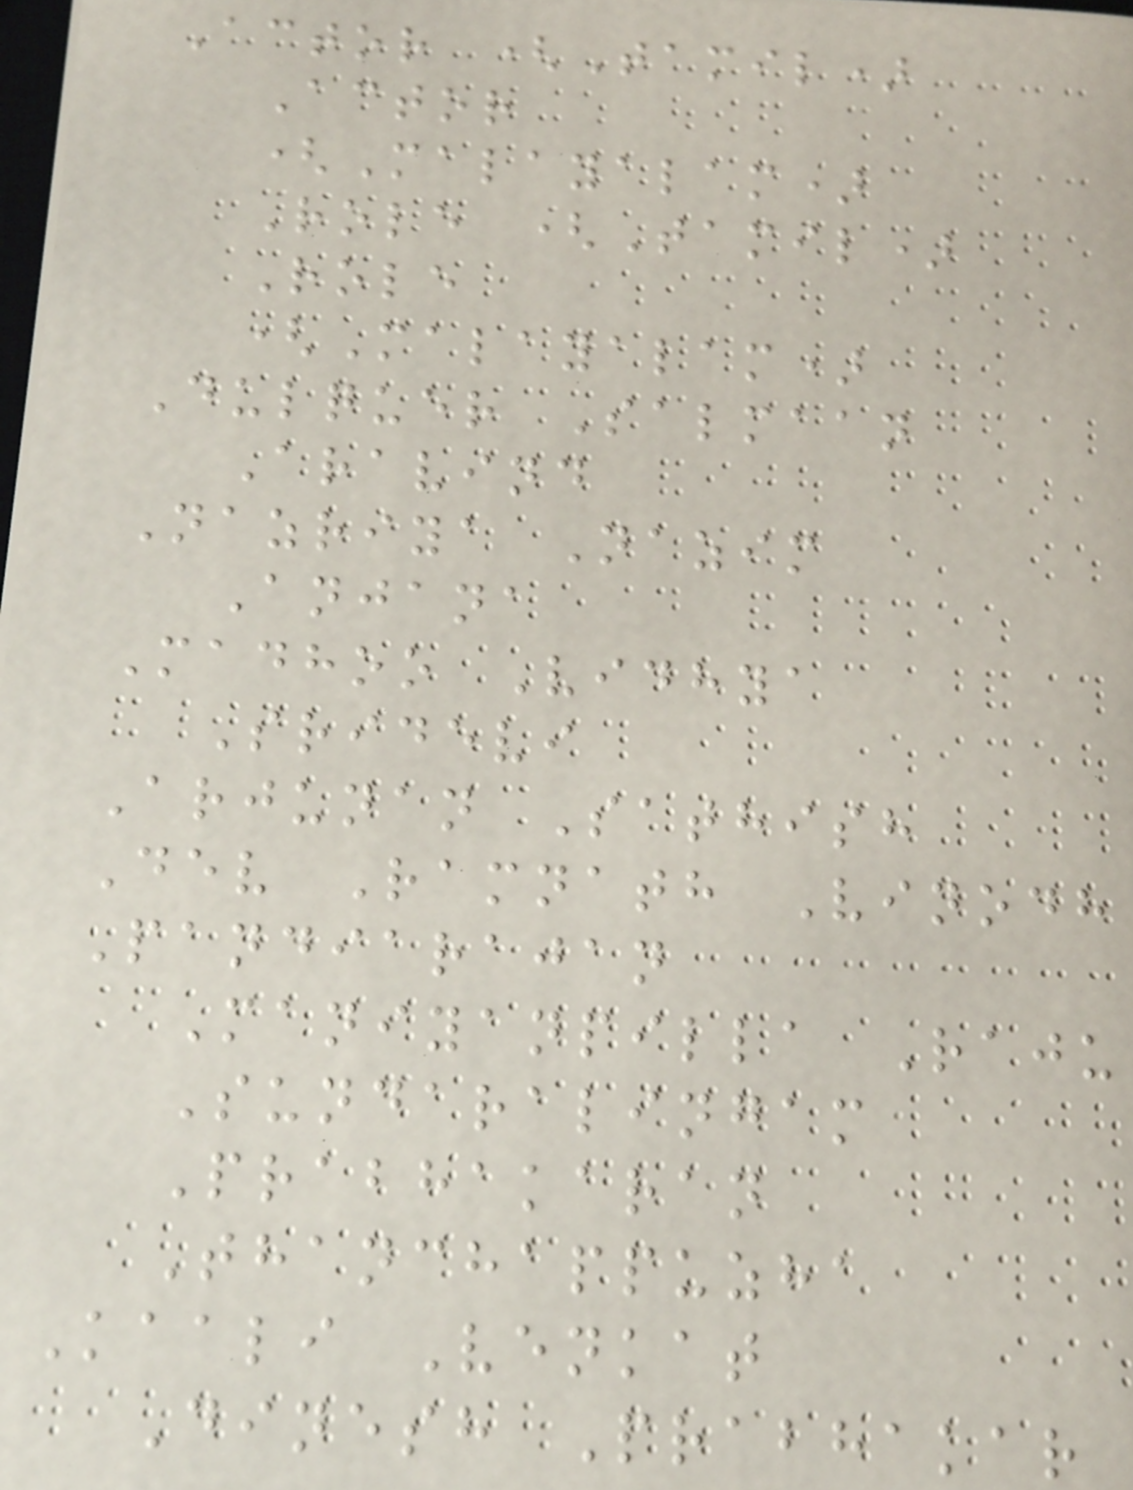Actor (Tamil)
Actor
(Malayalam)
Role (Tamil)
Role
(Malayalam)
Dulquer Salmaan
Aravind
Nazriya Nazim
Anjana
Madhoo Vidhya
Sridevi
Arjunan Sathish
Dev Ramnath Vinodh
Pandiarajan
Maniyanpilla Raju
Sundaralingam
Prabhakaran
Thanchappuzha
Kaali Venkat
Dinesh Prabhakar
